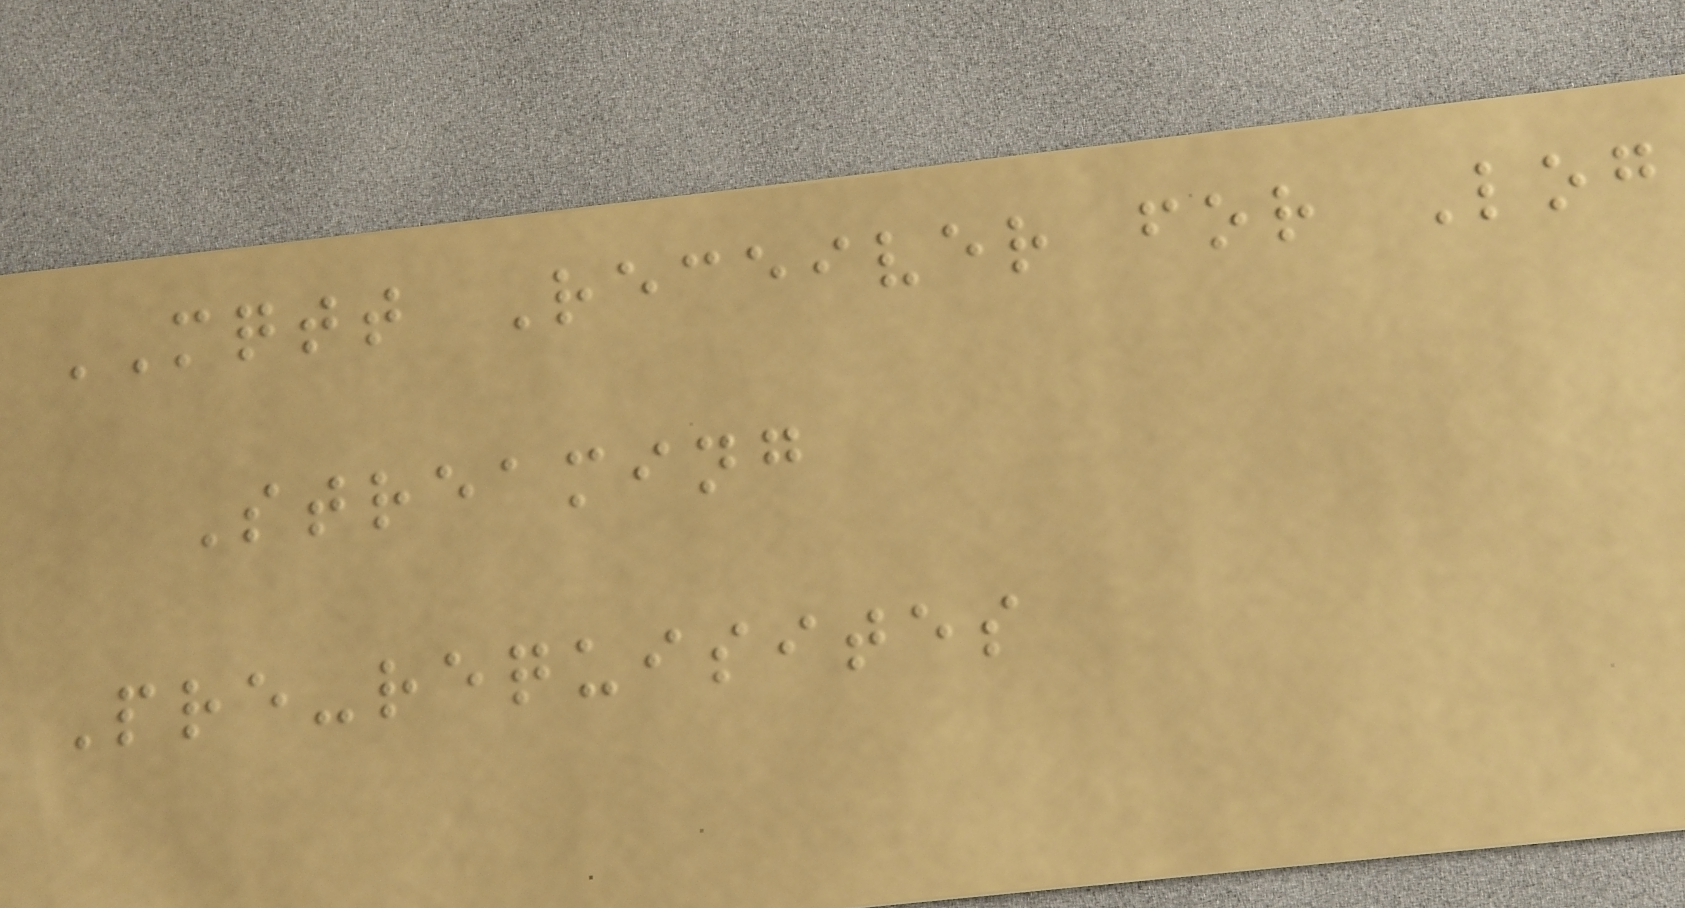MQTT Receiver for Log
Streaming
Pre-requisites
